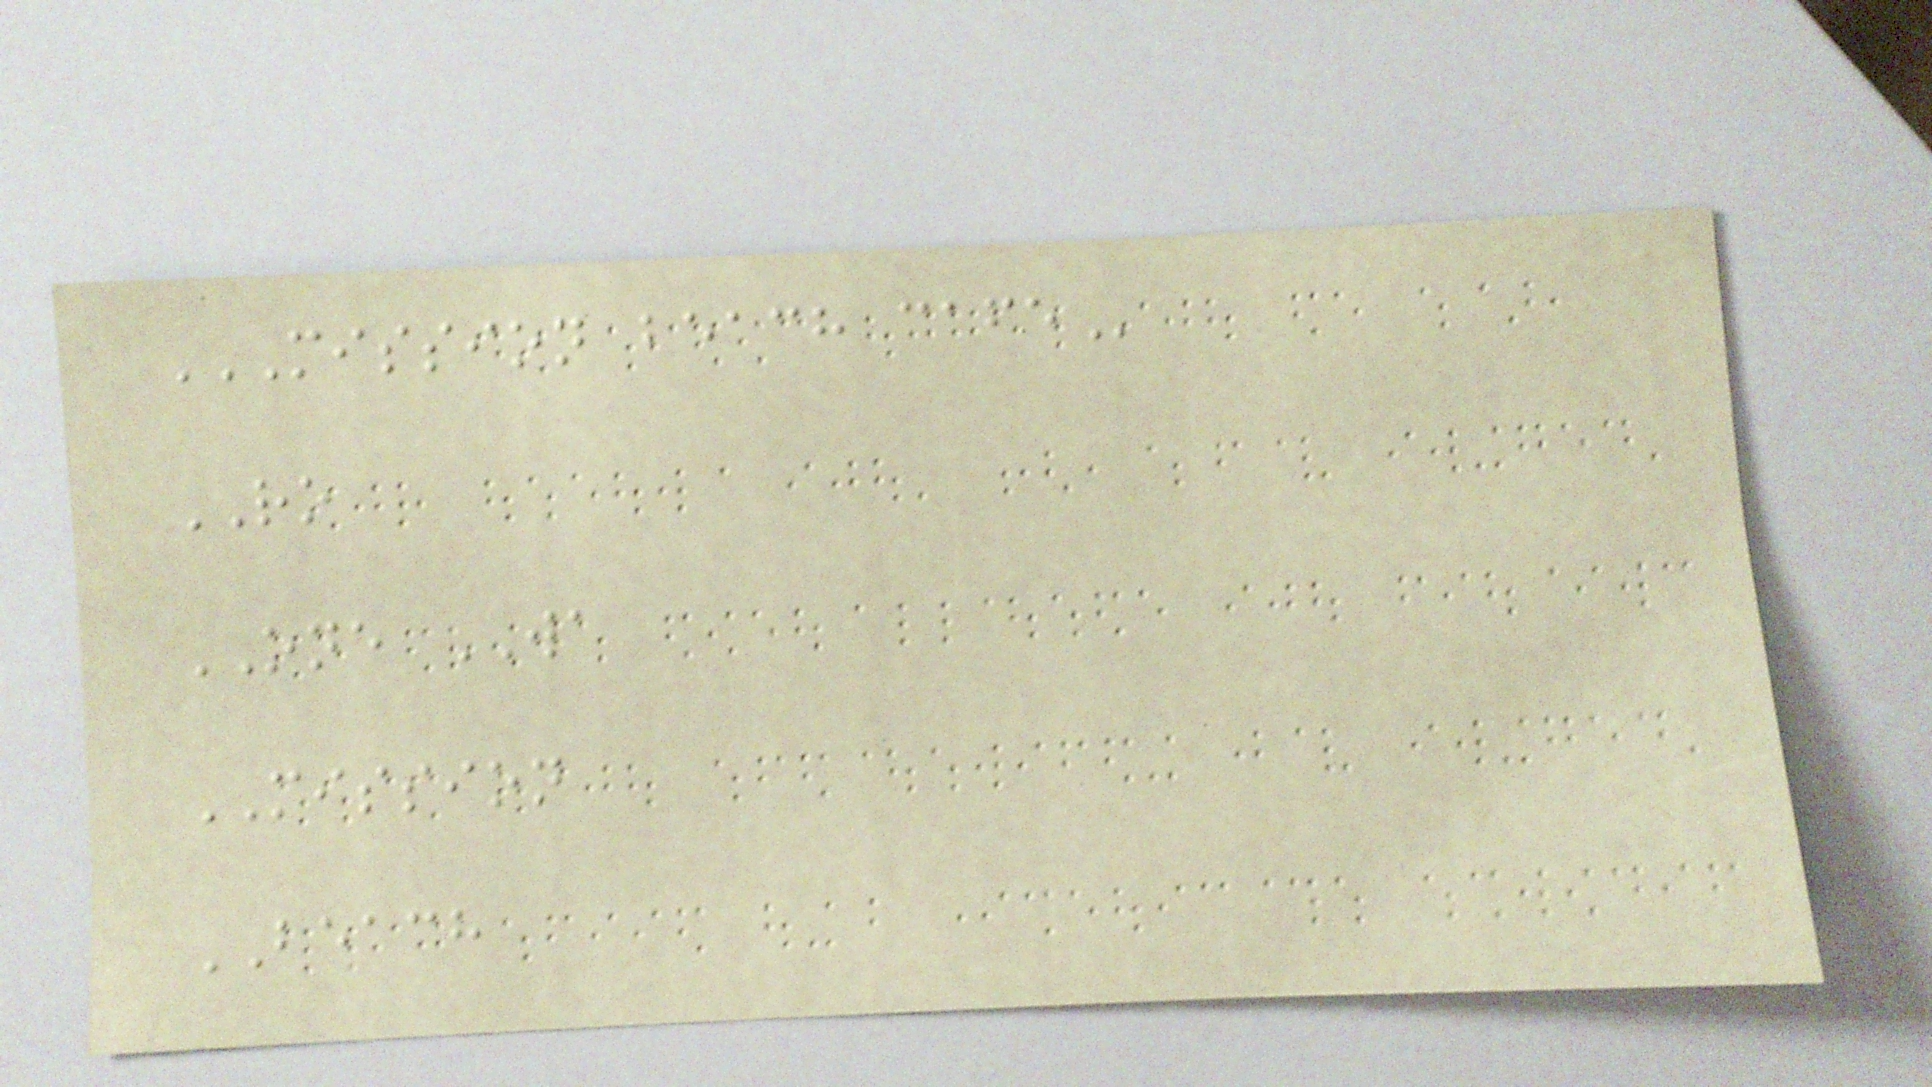MISSION BEACH CAFE
RO
ONE WA
MISSION
BEACH
